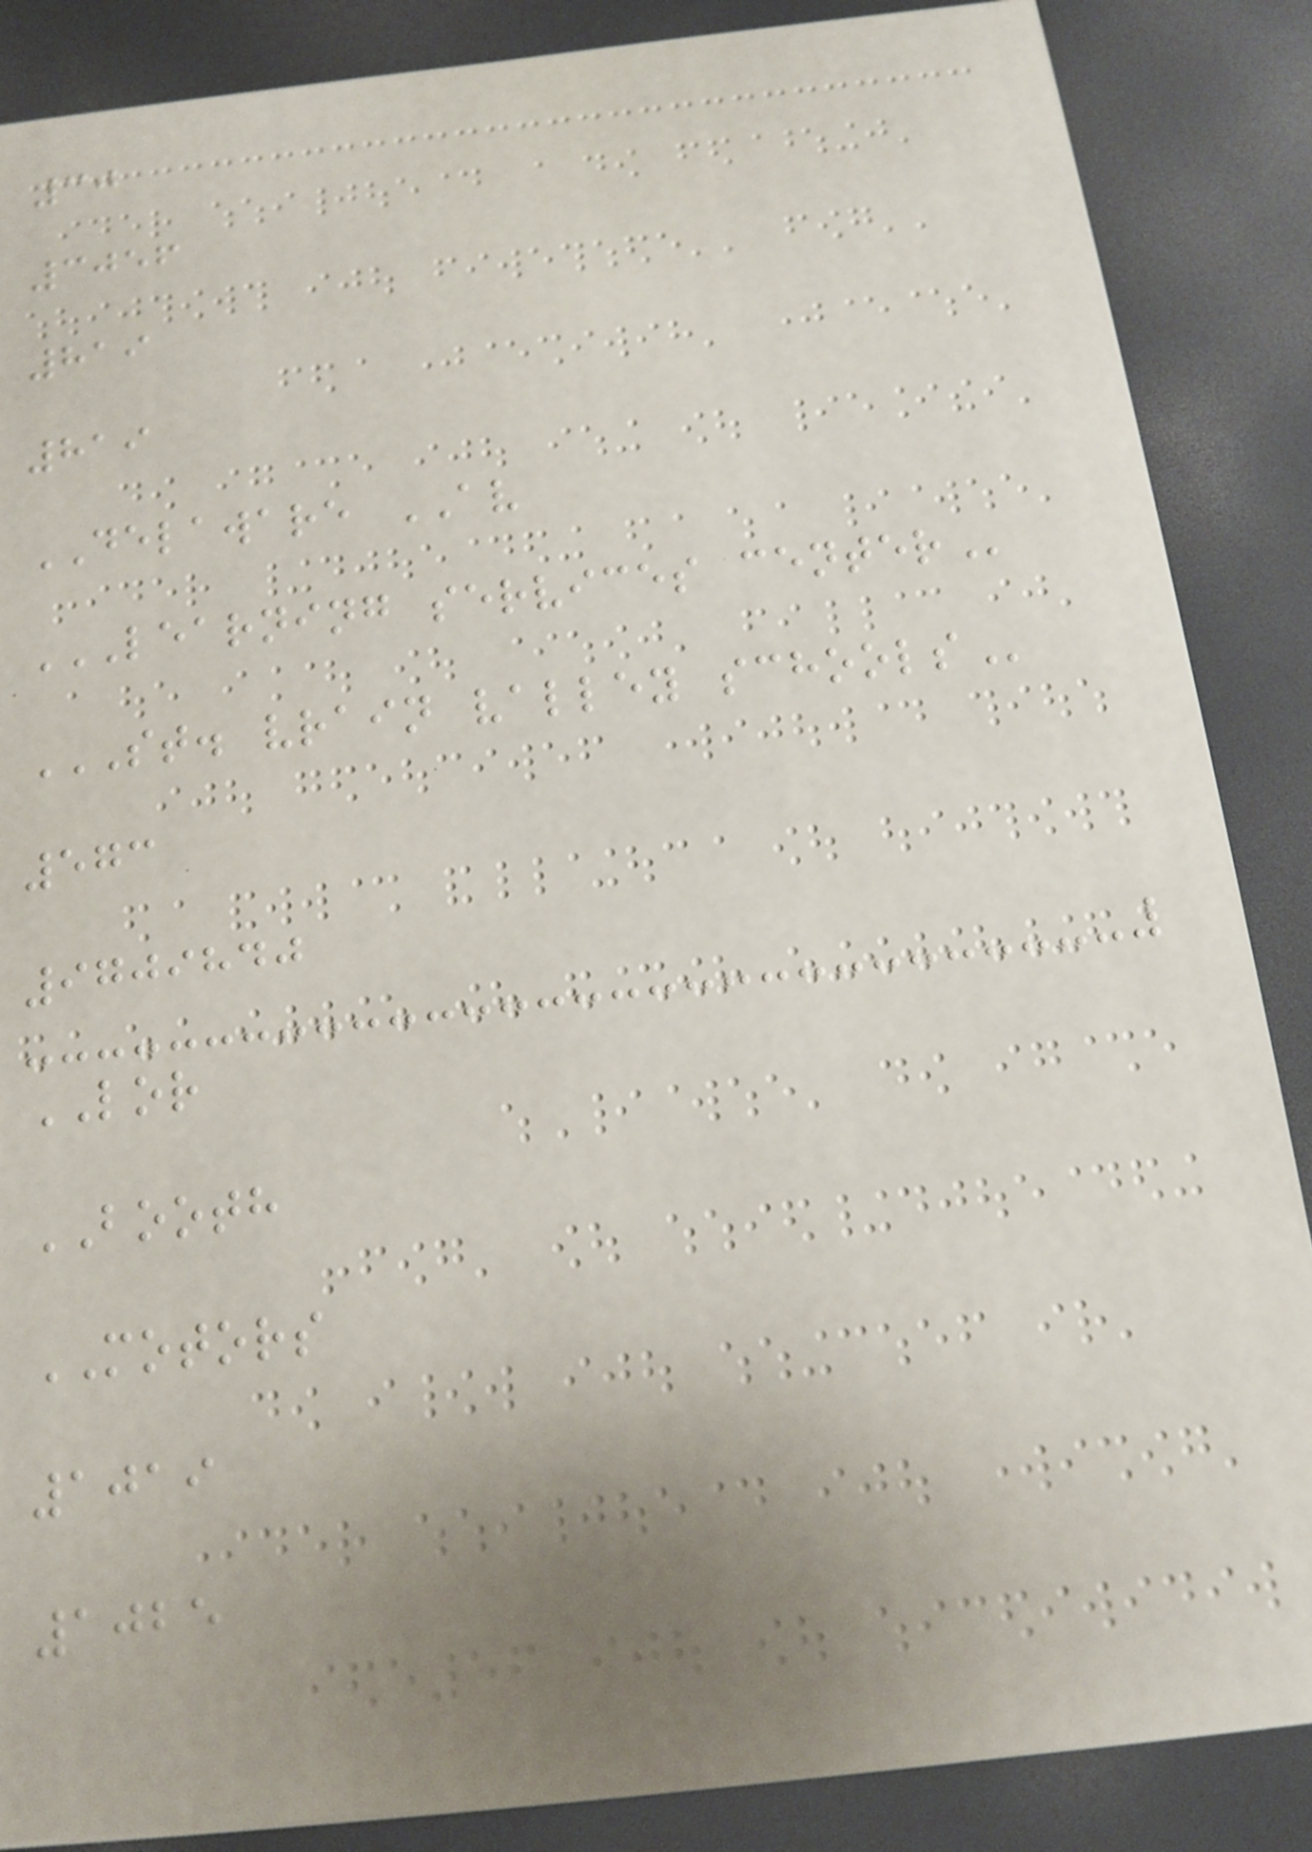30
3056
819
819
DELAWARE AV
LEARNING SERVICES CENTER
ST. VRAIN VALLEY SCHOOLS
573
9709840
LOR
BOOTH
MOTORS
1019
1025
